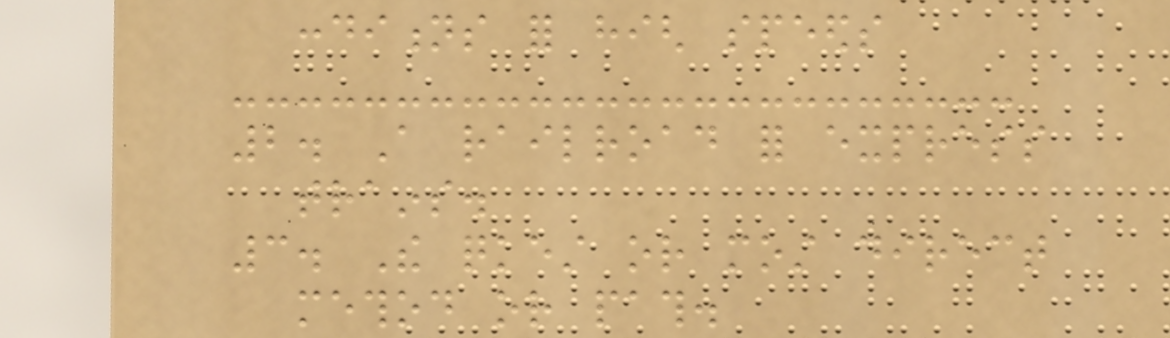conditions for high speeds
2. A railroad for express
trains.
3. The quickest or most direct
method or path.
